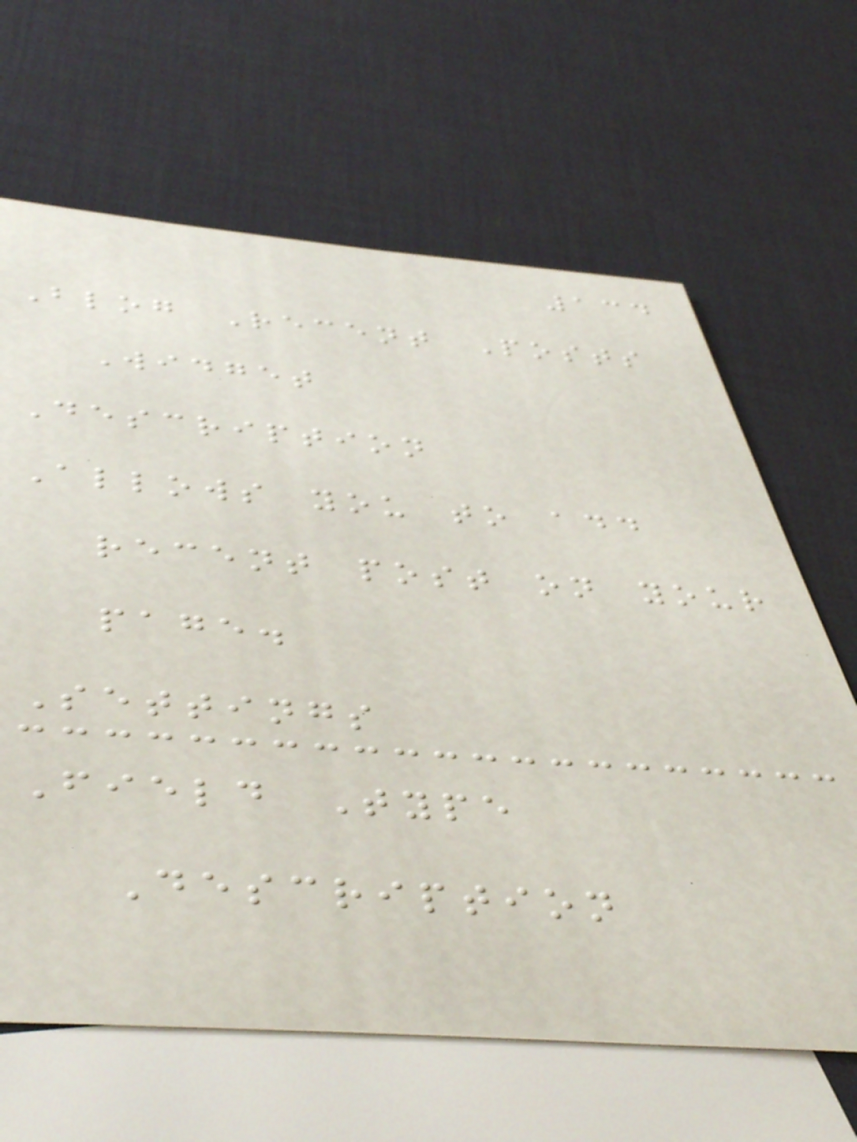134
Blog Recent Posts
Widget
Description
Allows you to add
recent post on your
page.
Settings
Field Type
Description
